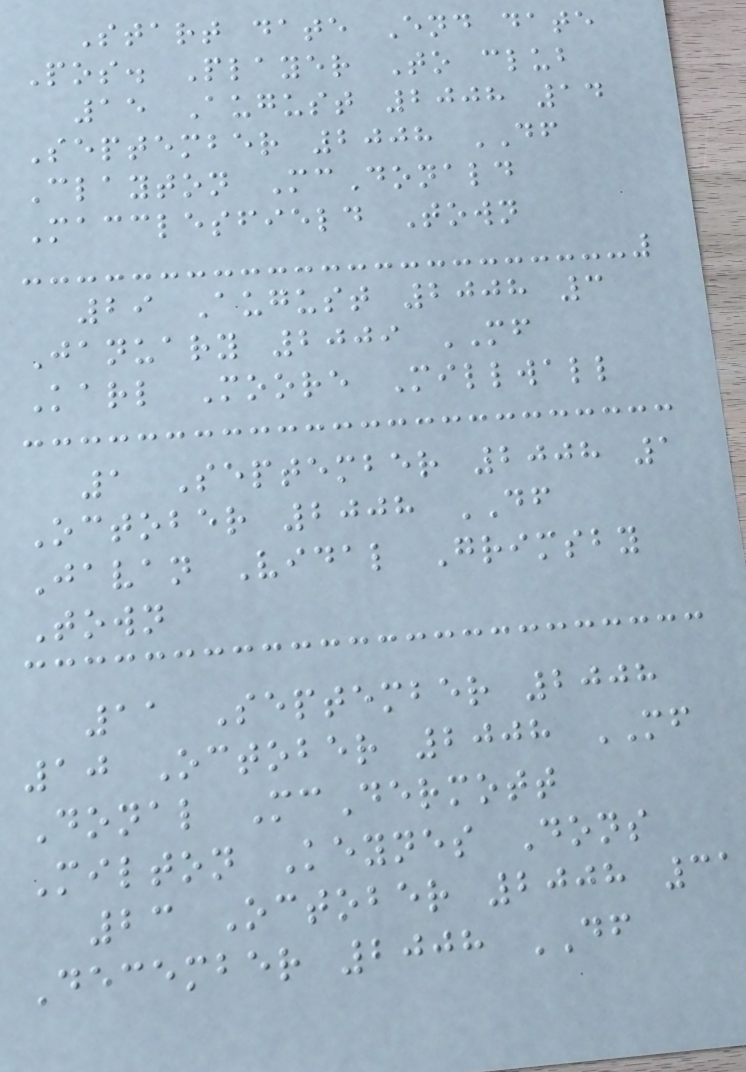Start date End date
Pos. Player To club
15 August 2008 14
September 2008 DF
Clayton McDonald
Macclesfield Town
29 August 2008 3
January 2009 MF
Karl Moore Millwall
1 September 2008 1
October 2008 DF
Javan Vidal Grimsby
Town
11 September 2008
10 October 2008 MF
Donal McDermott
Milton Keynes Dons
23 October 2008 31
December 2008 DF
